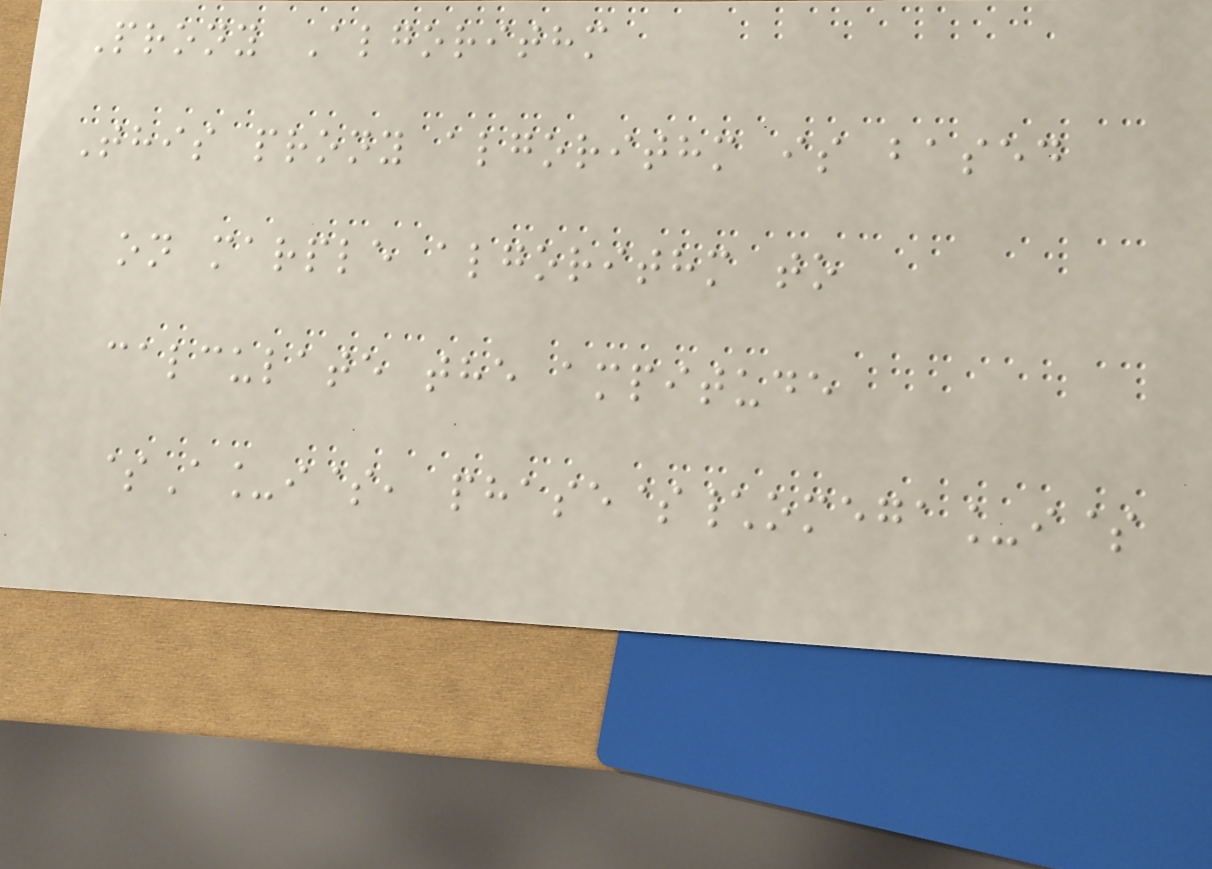Prony Algorithm
This prony algorithm is based
on marple algorithm to
calculate the ampitude
$A_i$, phase$\omega_i$
